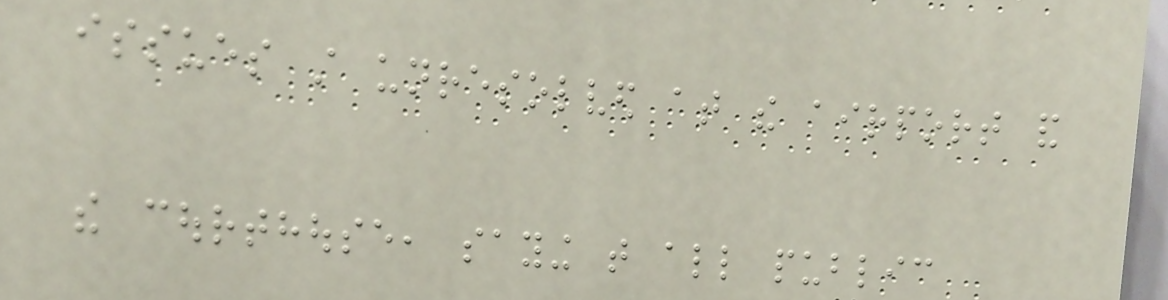issues still unresolved at the airport and
the courthouse, saying that all public
